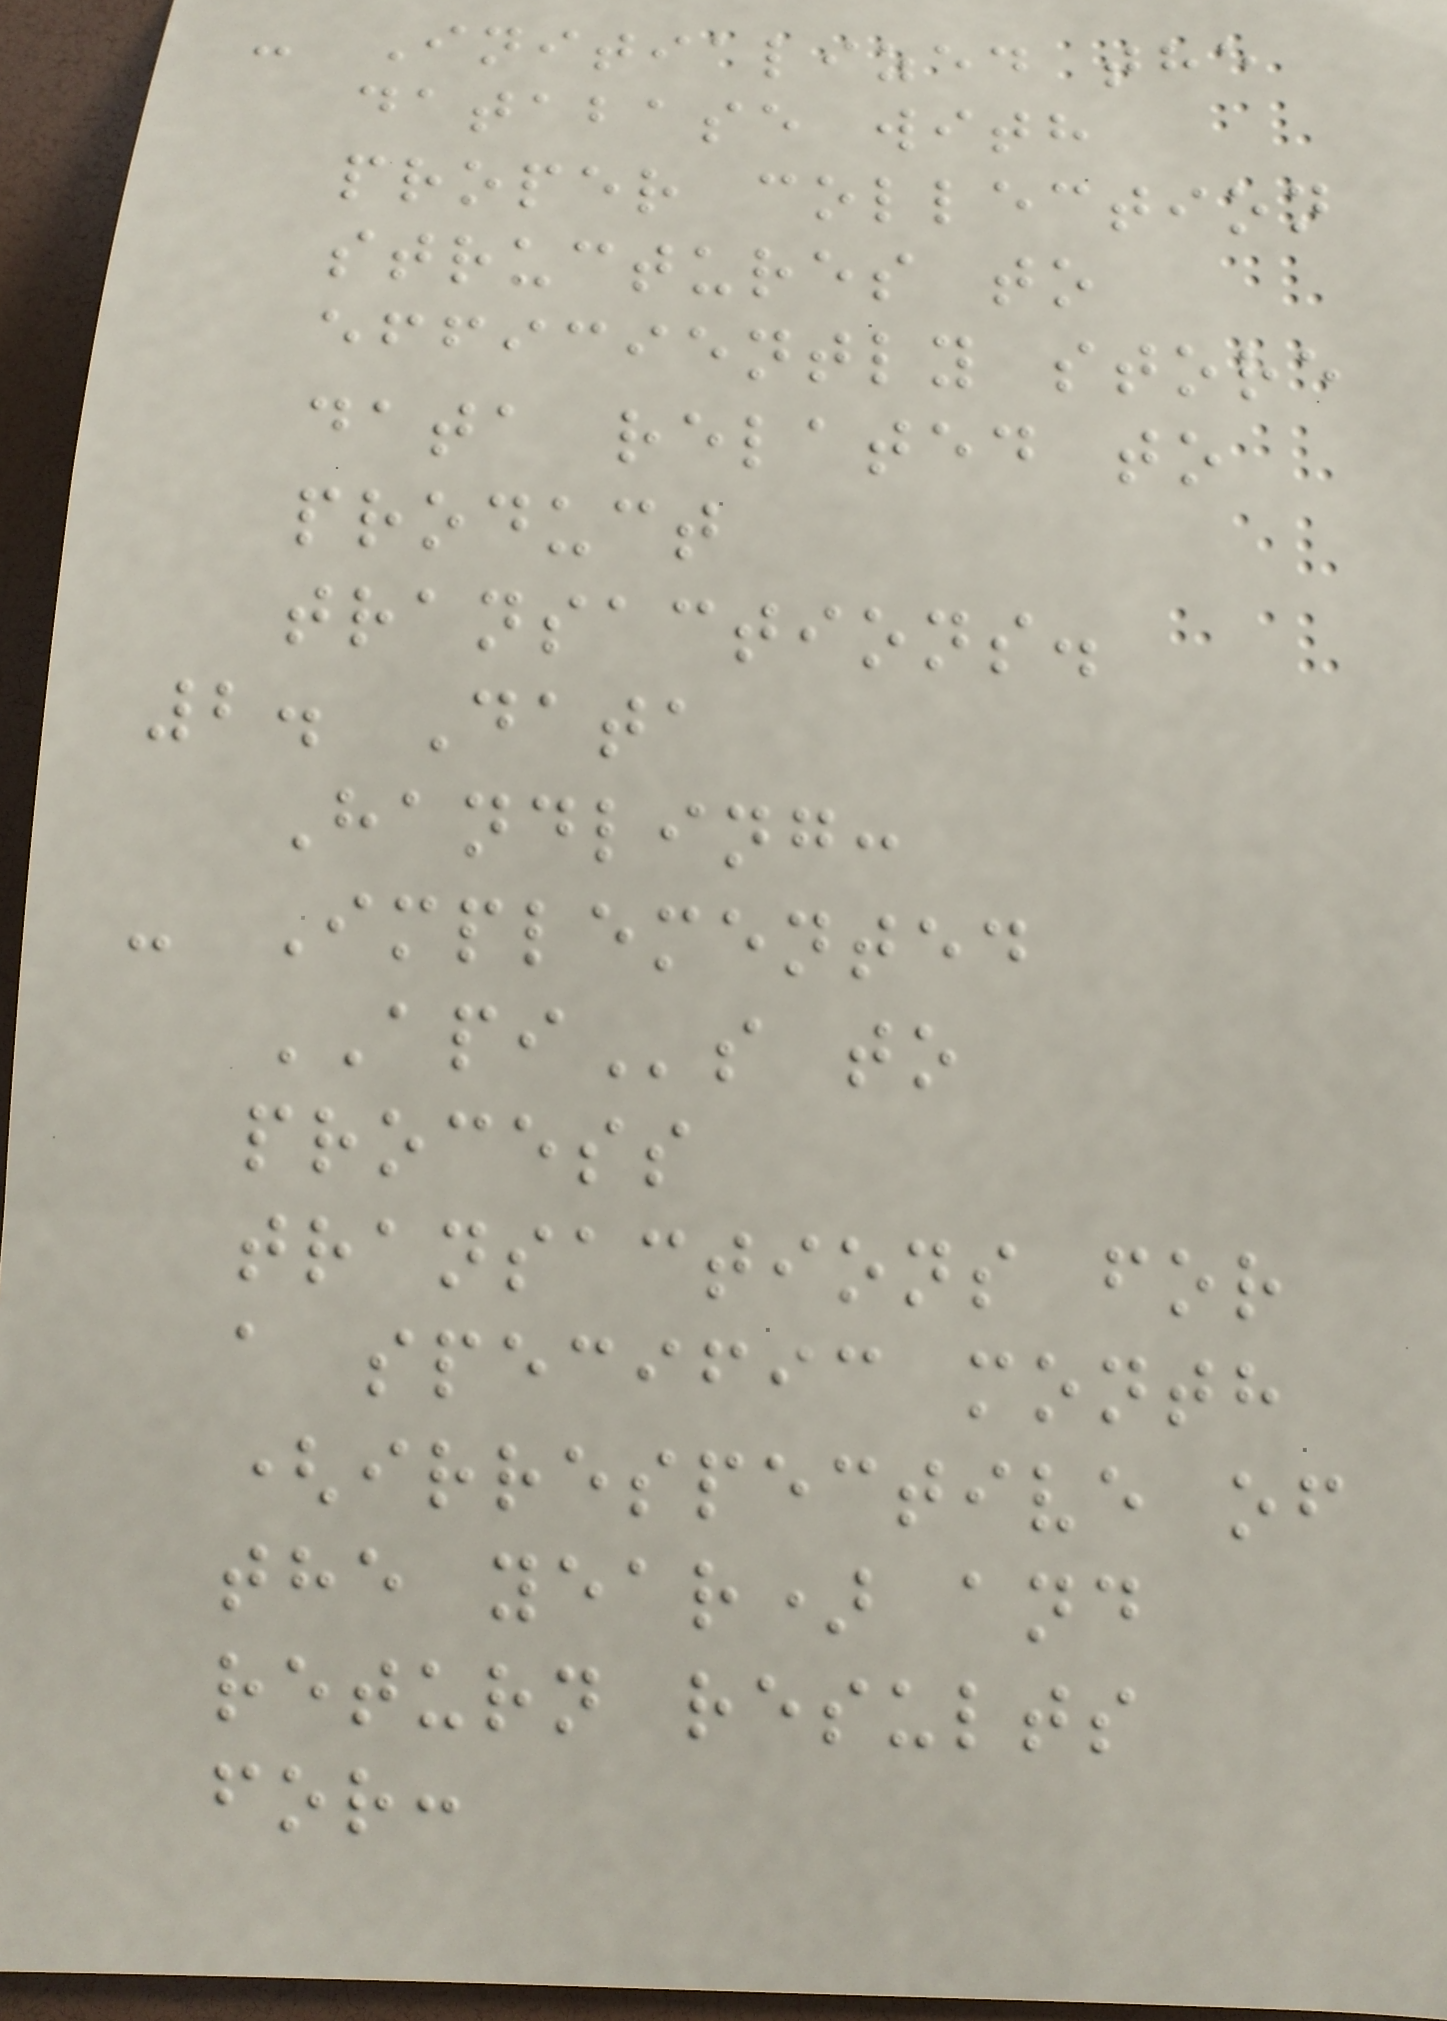- Initialized the
database with
proper collection
structures to
efficiently store
data related to
product
transactions.
2. Data
Handling:
- Implemented
APIs to
process
transactions for
a specific month
(irrespective of
the year) and
return results
for:
